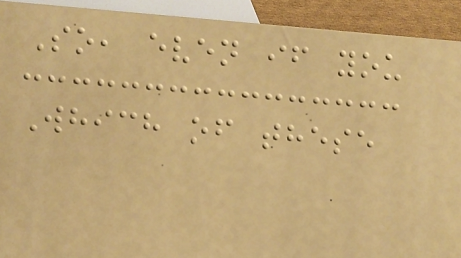So, even if you
Which of these
